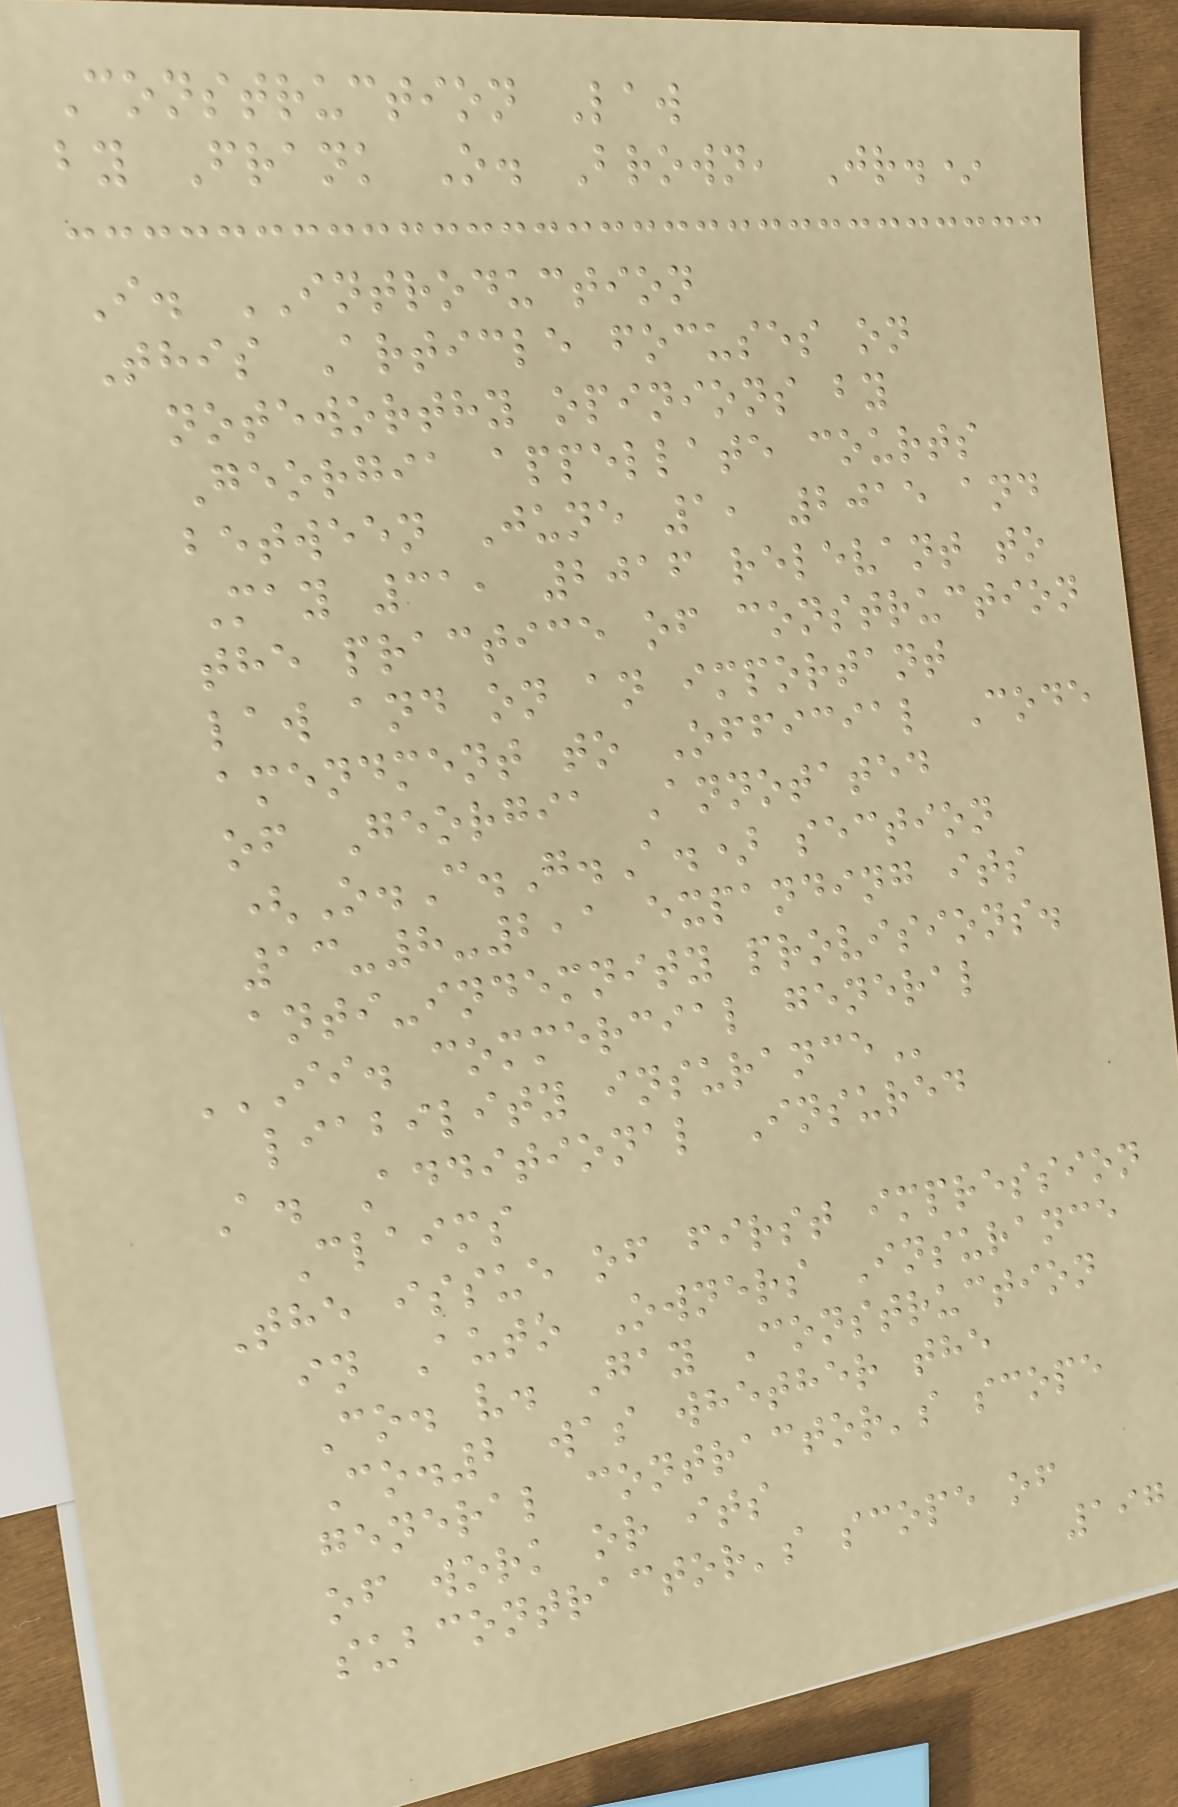Construction Law
by Frank O. Brown, Jr.*
I. INTRODUCTION
This Article focuses on
noteworthy opinions by
Georgia appellate courts
between June 1, 2015 and
May 31, 2016 relevant to
the practice of construction
law and on an important
amendment to Official Code
of Georgia Annotated
(O.C.G.A.) section
13-8-2,1 expanding its
anti-indemnity provisions.
II. COMMERCIAL GENERAL
LIABILITY INSURANCE
A. Additional Insured
Claims
The issue of first impression
in Auto Owners Insurance
Co. v. Gay Construction
Co.2 was whether the
general contractor's scope
of work or its
subcontractor's scope of
197
